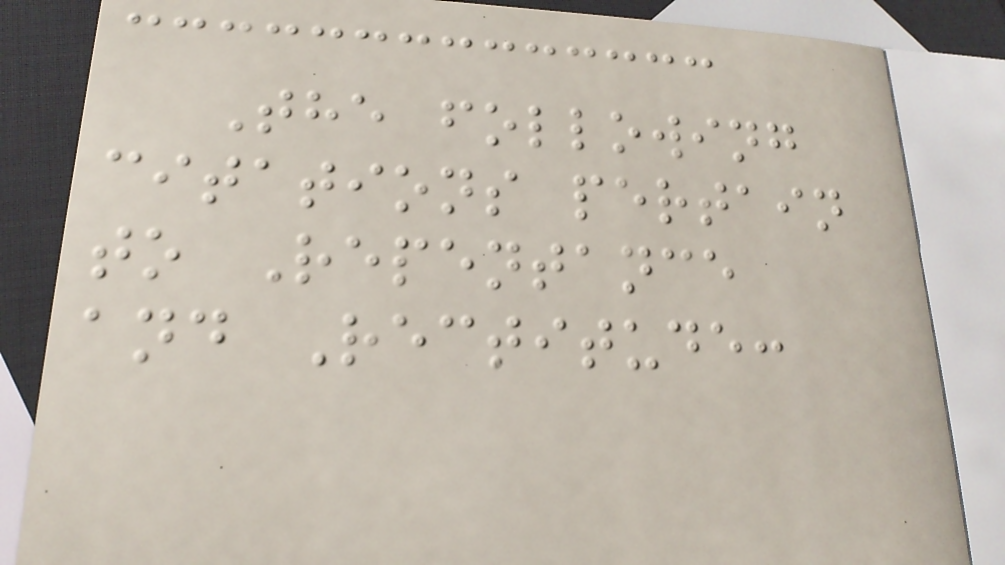The following
citations pertain
to Repentance
and Rectitude:
